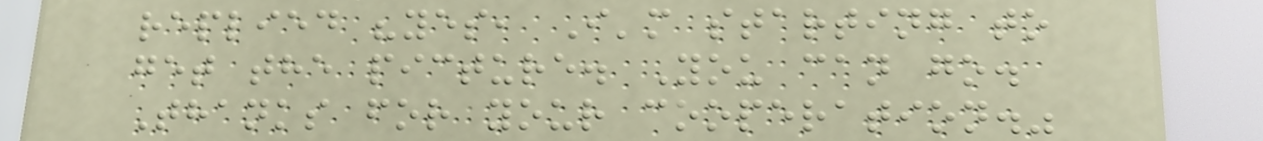replied "yes, I'm starting to
get the picture. You can go.
Thanks for your cooperation."
